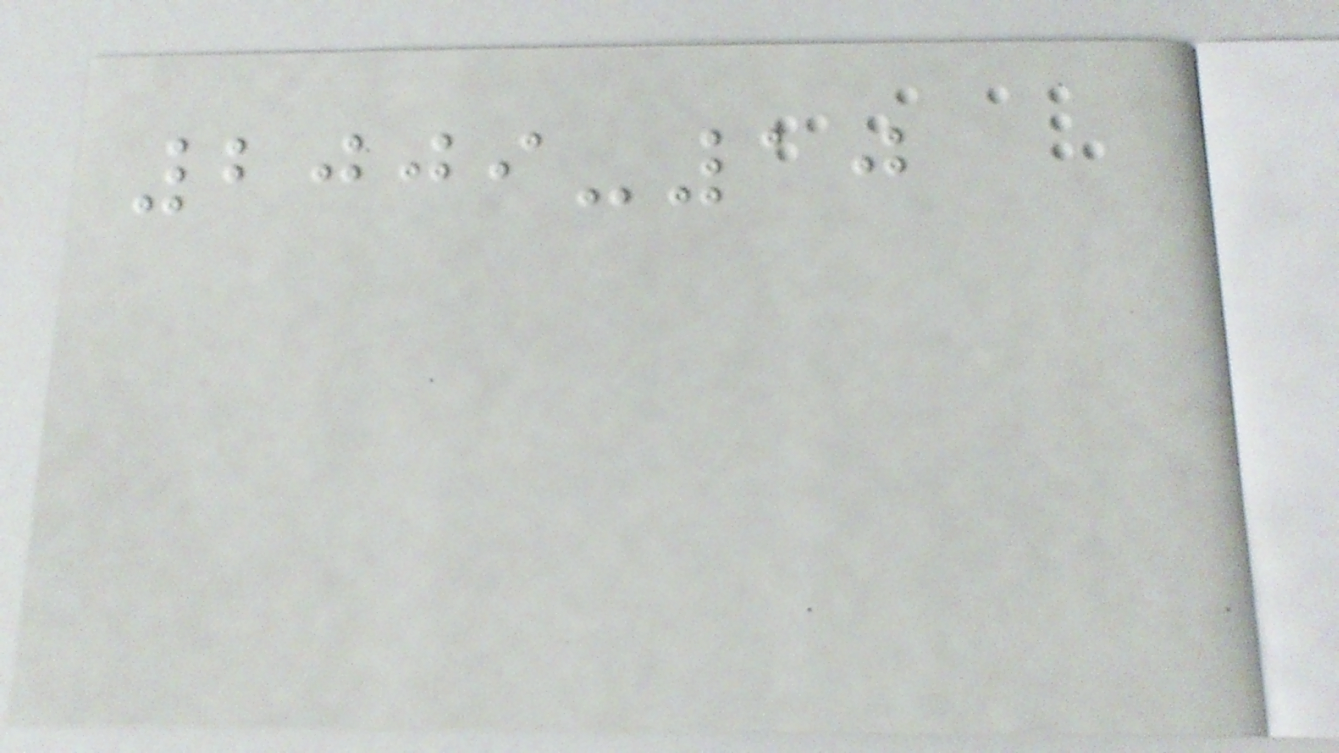2009-10
